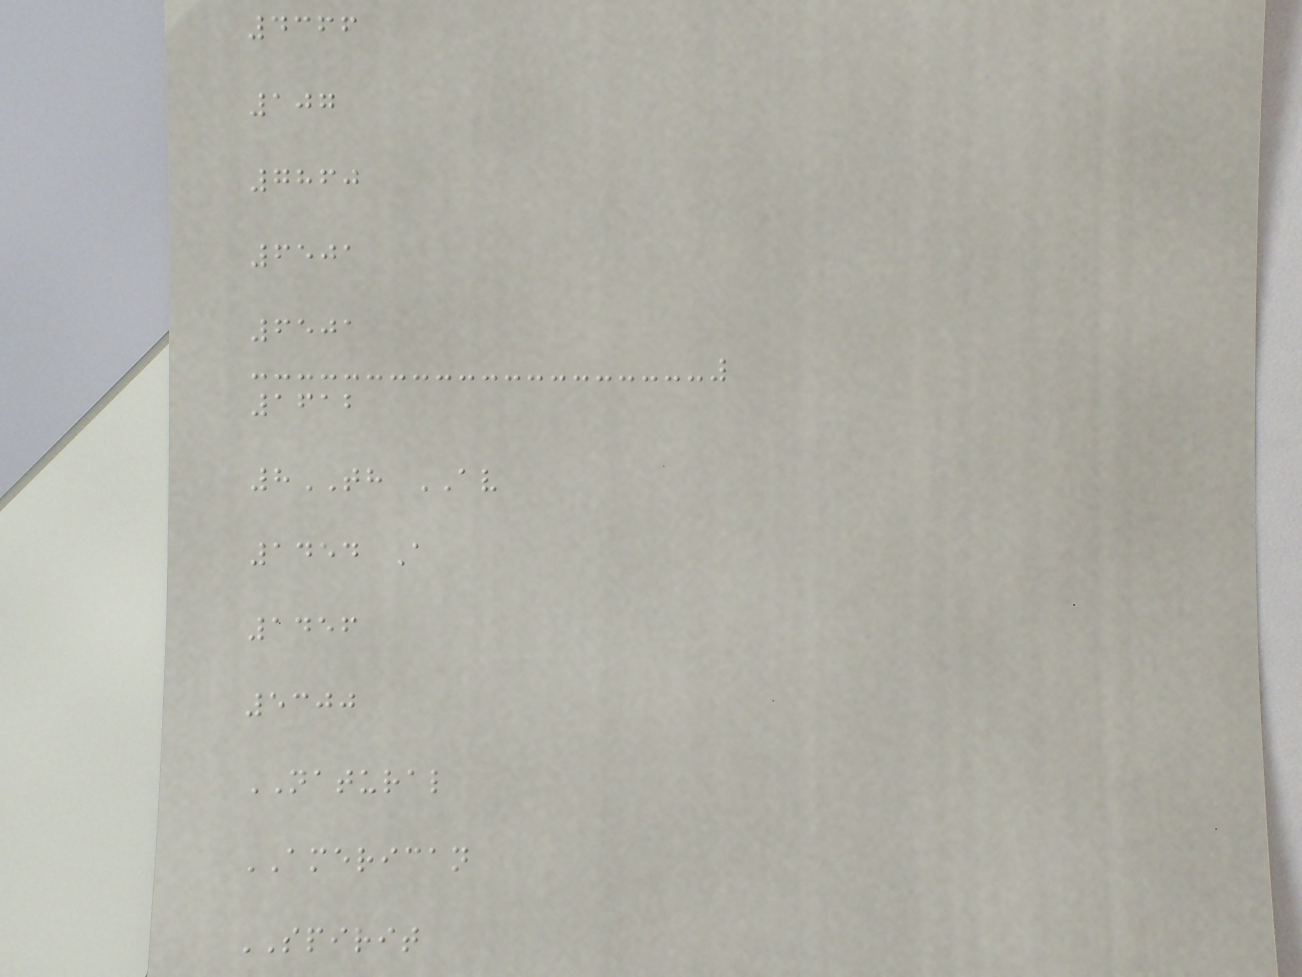4366
107
7860
6501
6501
1612
8TH AV
1454 A
1456
5300
NATURAL
AMERICAN
SPIRIT
